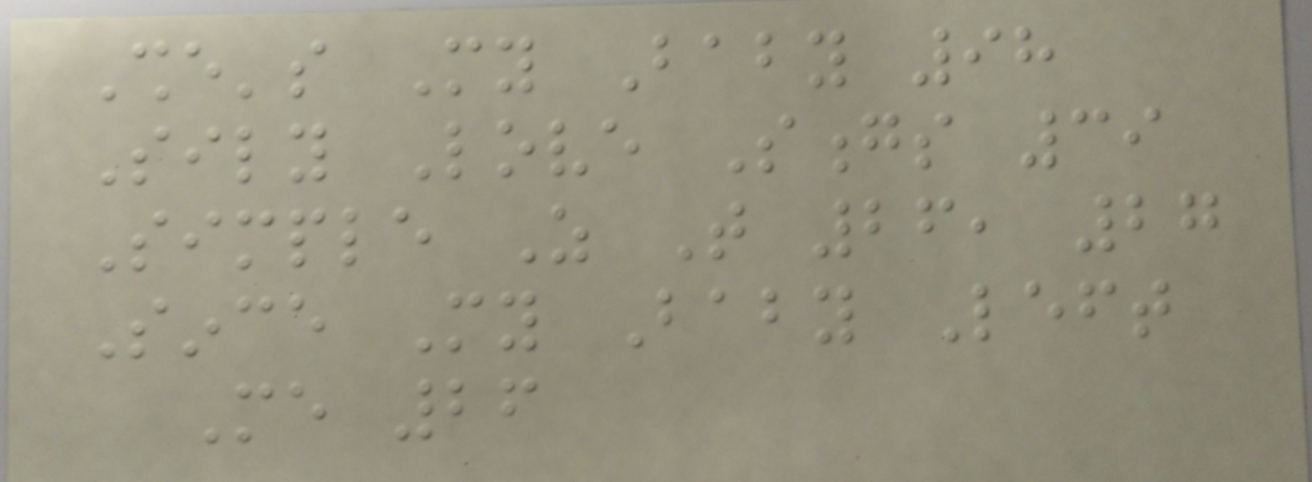She's My Baby 98
Sily Love Songs 39
Simple As That 26, 27
Since My Baby Left
Me 26
